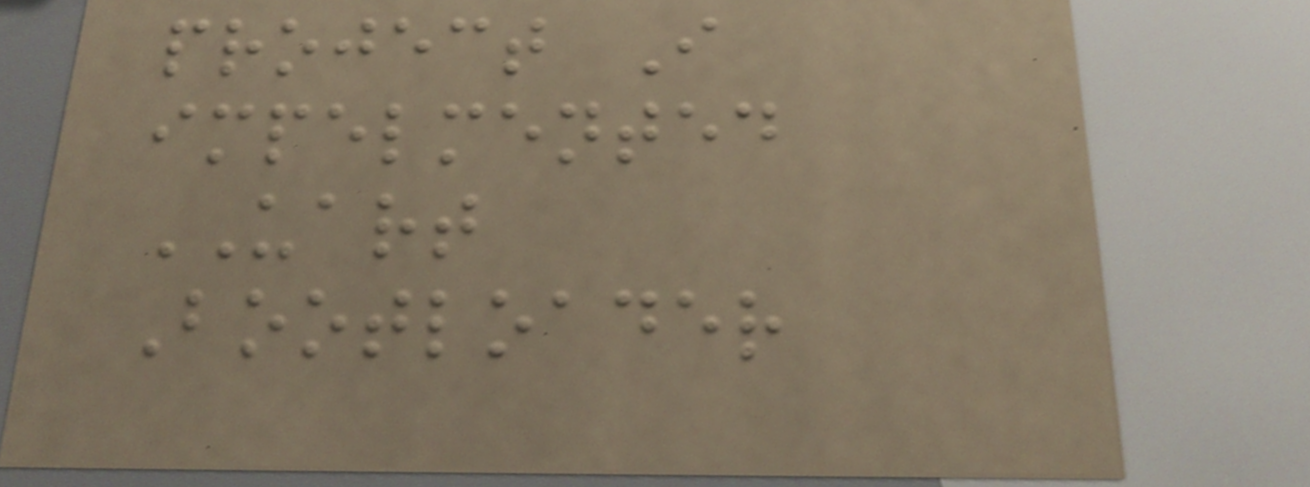project I
impelmented
UART
Bootloader
